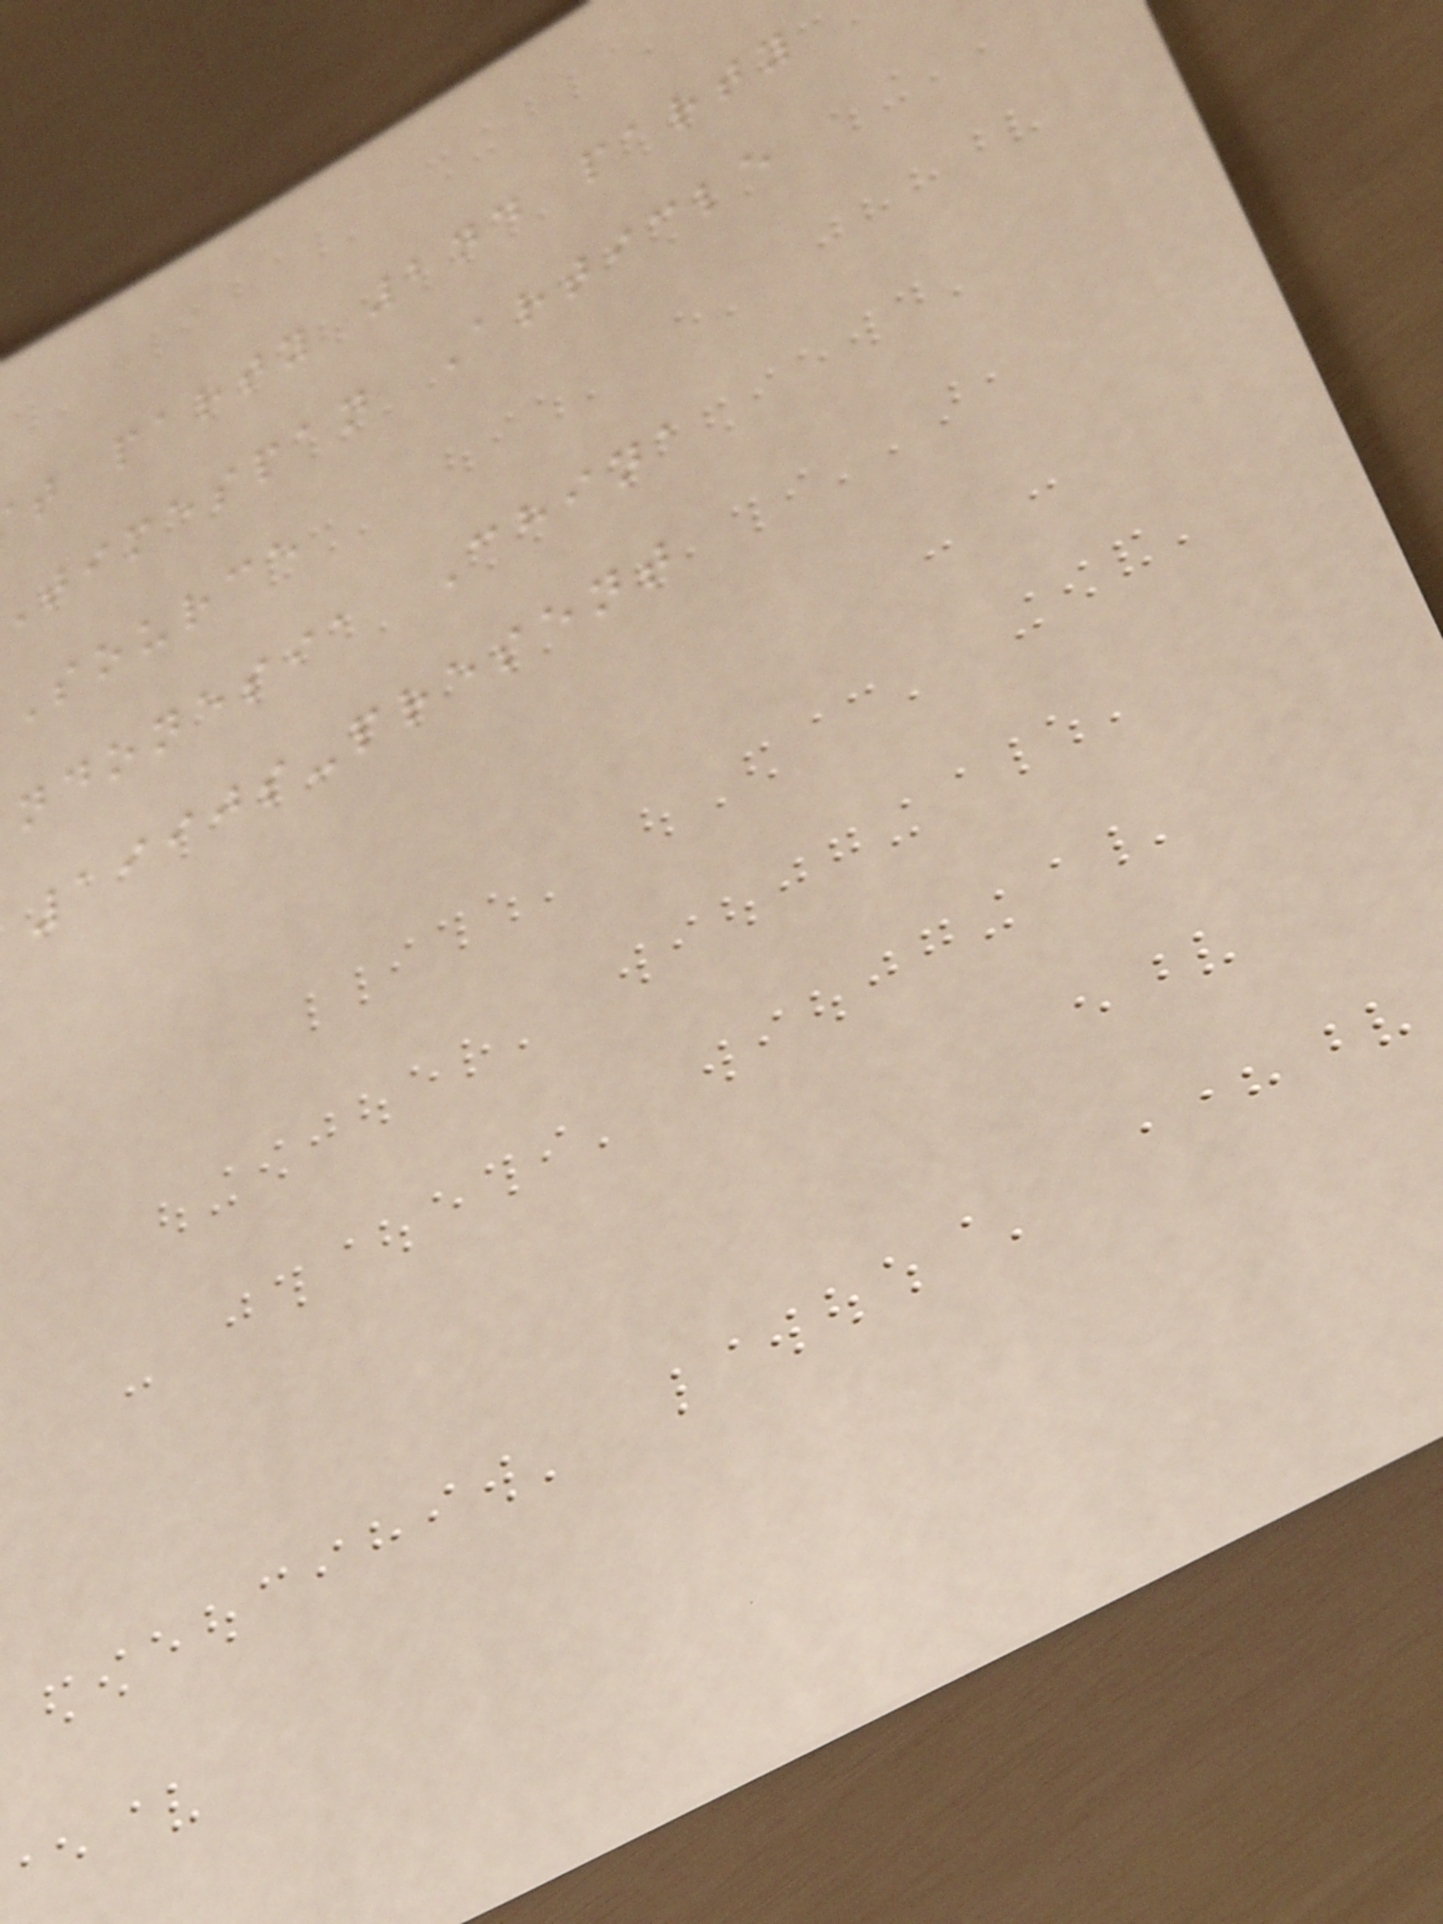t party 2nd party
timespan Article
Source
ndonesia China
1990s-present
